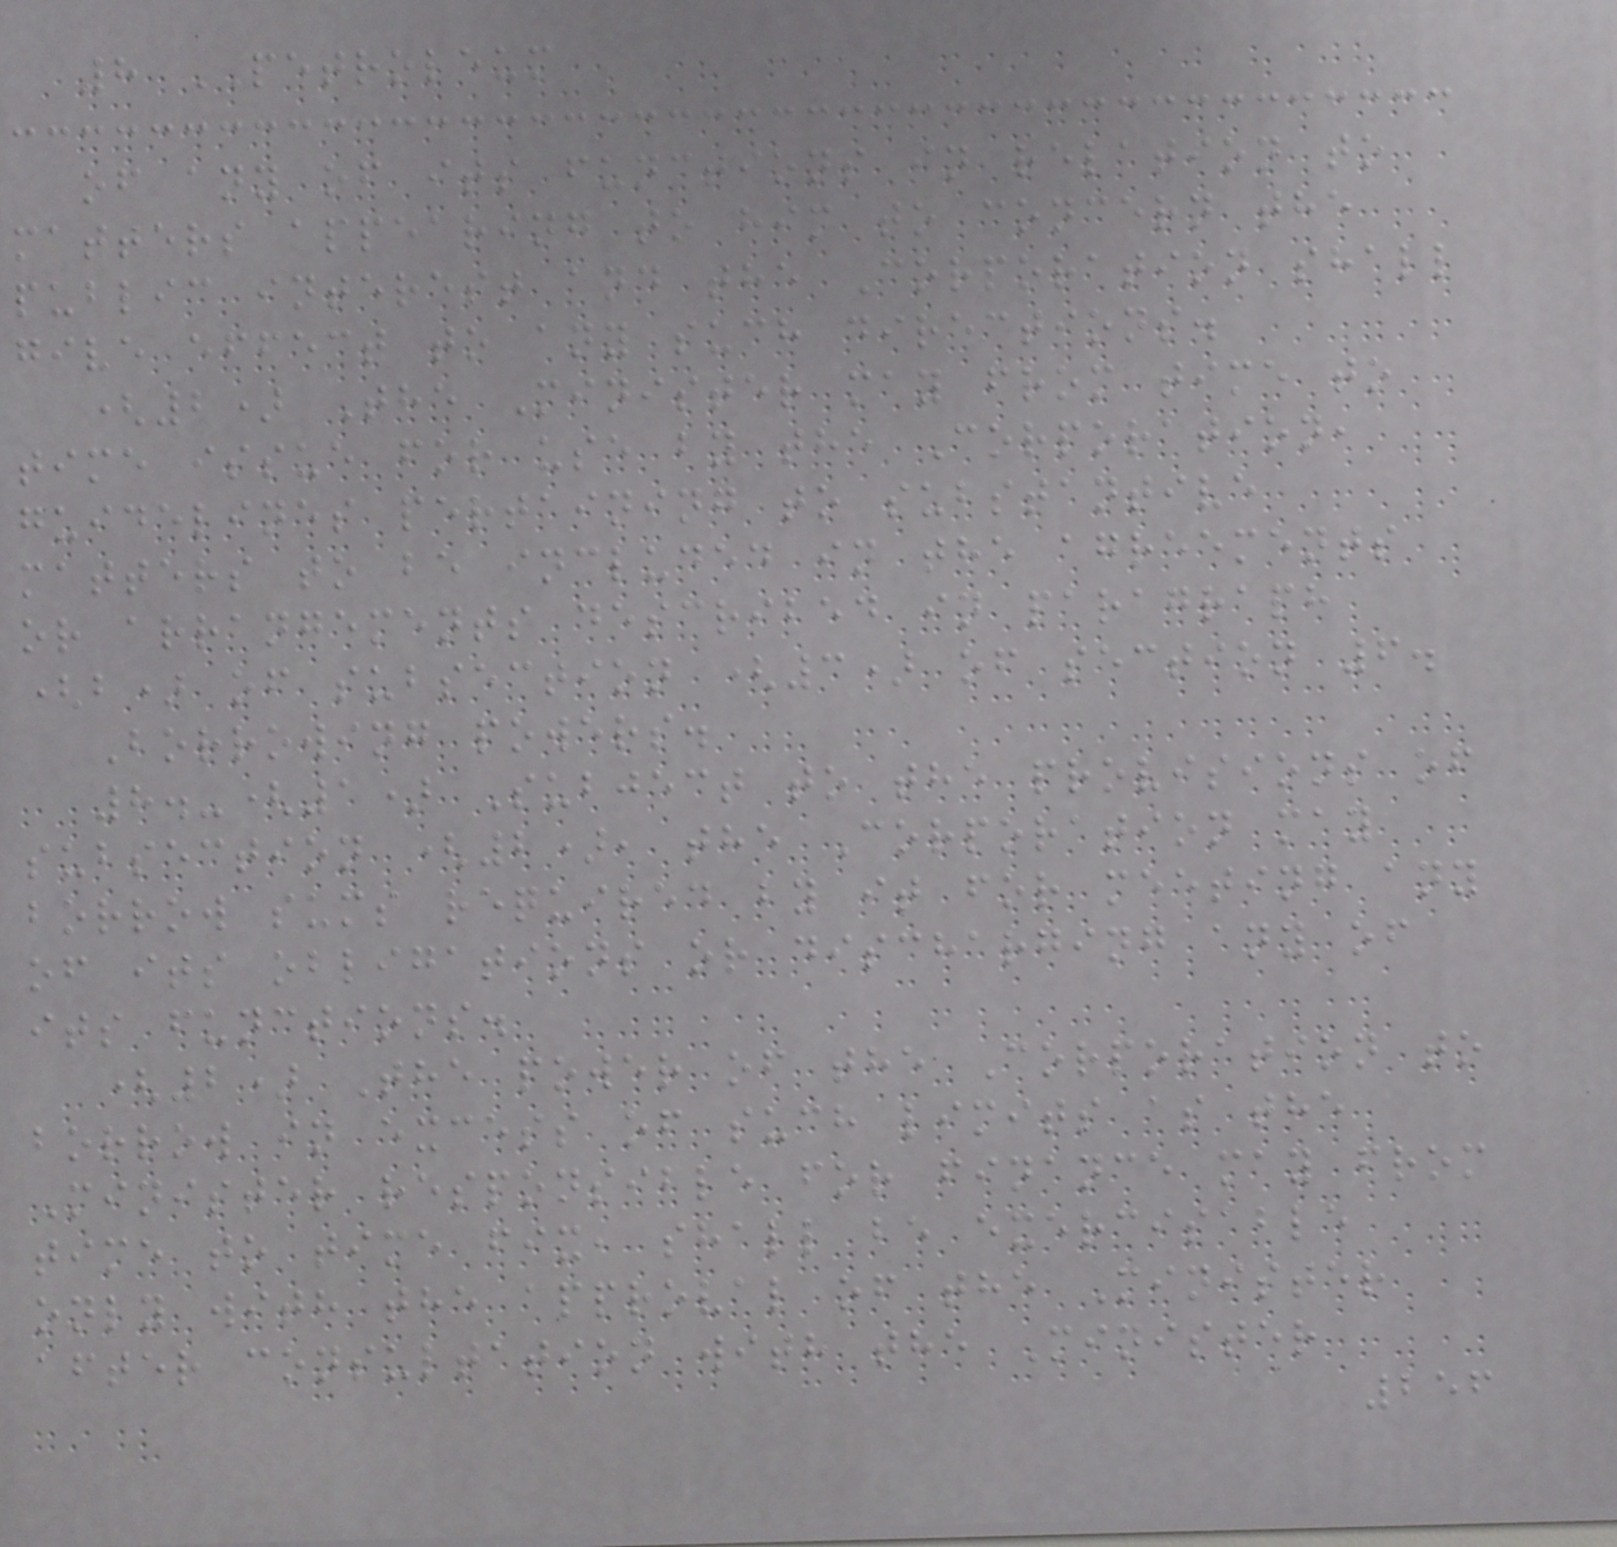8 PETROLEUM
of any of its functions in relation to
matters appearing to him to concern the
public interest and the Corporation shall
give effect to any such directions.
(2) The Minister may from time to
time issue for use by the Corporation,
guidelines pertaining to substantive
matters to be included in the agreements
or arrangements described in paragraph
(b) of subsection (3) of section 6.
Borrowing powers.
8.-(1) Subject to the provisions of
subsection (2), the Corporation may
borrow sums required by it for meeting any
of its obligations or discharging any of
its functions.
(2) The power of the Corporation to
borrow in excess of such limits as the
Minister responsible for finance may from
time to time fix, shall be exercisable
only with the approval of the Minister
after consultation with the Minister
256
